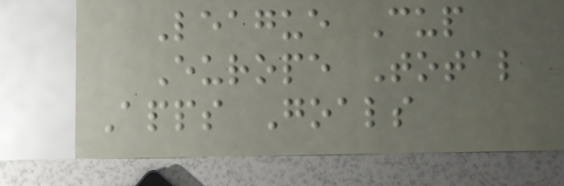League Cup
Europe Total
Apps Goals
